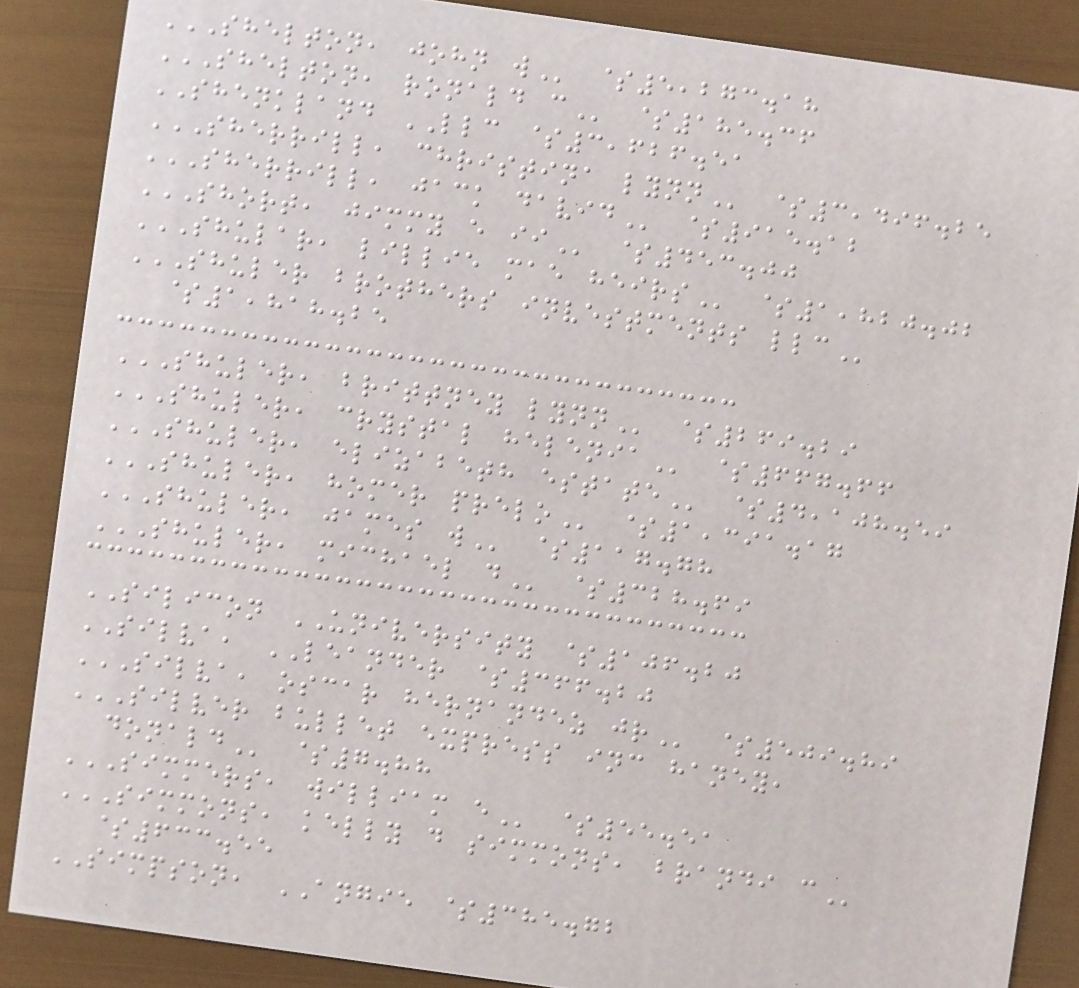SHELTON, JOHN W $5,273.18
SHELTON, RONALD C $185.36
SHENKLAND LLC $3,626.51
SHERRILL, CHRISTINA LYNN $3,496.25
SHERRILL, JACK DAVID $915.12
SHORT, JIMMY E II $453.00
SHULAR, LILLIE MAE HEIRS $1,820.02
SHULER BROTHERS INVESTMENTS LLC
$1,818.25
SHULER, BRITTNEY LYNN $269.29
SHULER, CRYSTAL HELENIA $667.66
SHULER, ELIZABETH ESTATE $4,108.59
SHULER, HOMER PRELO $1,391.17
SHULER, JAMES W $117.78
SHULER, MICHAEL D $328.69
SILICON UNIVERSITY $106.20
SILVA, LEANDER $366.20
SILVA, OSCAR HERNANDEZ JR $509.89
SILVER BULLET EXPRESS INC HANEY,
DONALD $7.88
SIMMERS, WILLIAM E $55.51
SIMMONS, KELLY D SIMMONS, BRANDI C
$633.55
SIMPSON, ANGIE $385.72
